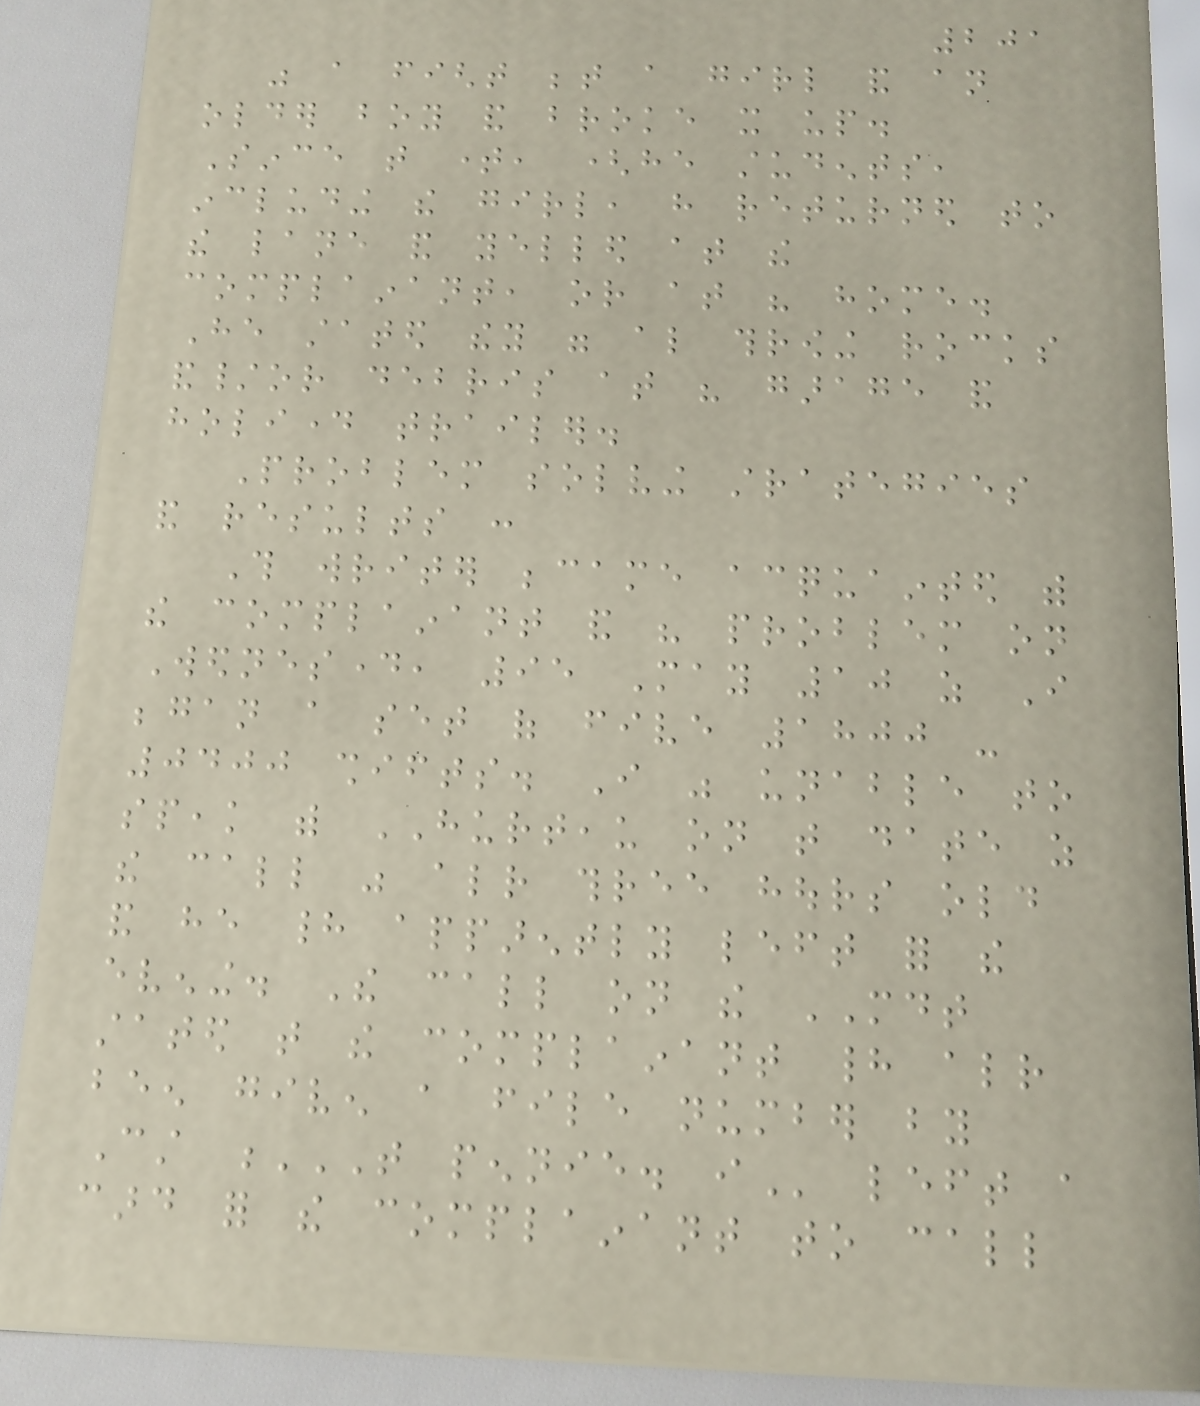201
was a fight between a girl and an
older boy and broke it up.
Since that time, (he students,
including the girl, have returned to
the lane and yelled at the
complainant, or at his home.
He stated they were also throwing rocks
and/or debris at his garage and
holiday trailer.
Problem solving strategies
and results :
This writer became acquainted with
the complainant and his problem on
Wednesday, 95 May 10 as I
began a set of five 1800 -
0400 shifts. I was unable to
speak with HURTEAU on that date as
the call was already three hours old
and he had apparently left for the
evening. The call on the MDT
stated that the complainant had already
been given a file number by
Cst T PENNIE. I left a
card for the complainant to call
